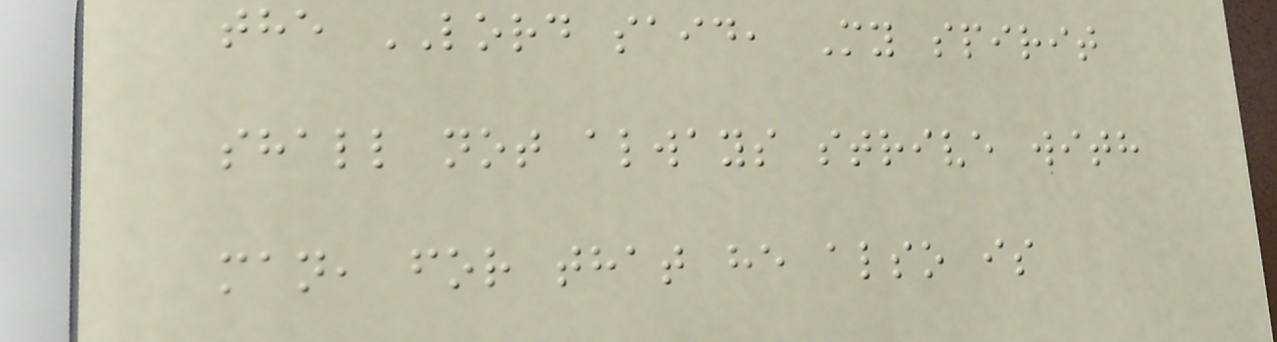the LORD said, My spirit
shall not always strive with
man, for that he also is
